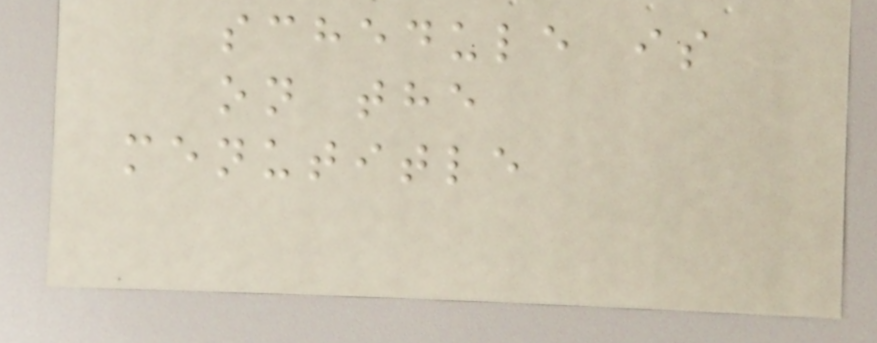schedule is
on the
menutitle
